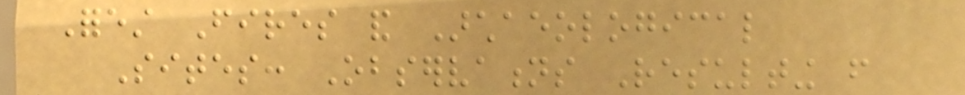Forest Fires and Archaeological
Sites: Observations Resulting from
